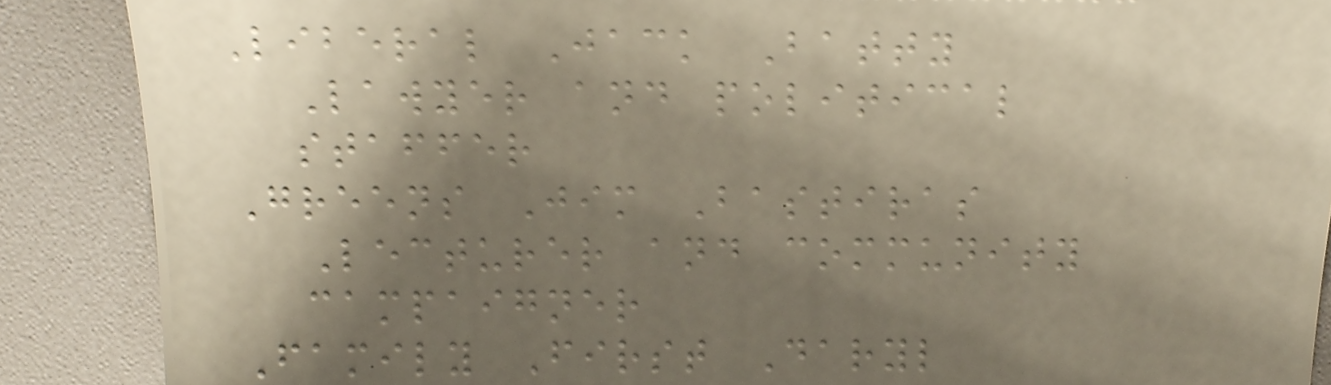Liberal Jack Batty
Lawyer and political
staffer
Greens Jim Bastiras
Lecturer and community
campaigner
Family First Daryl
